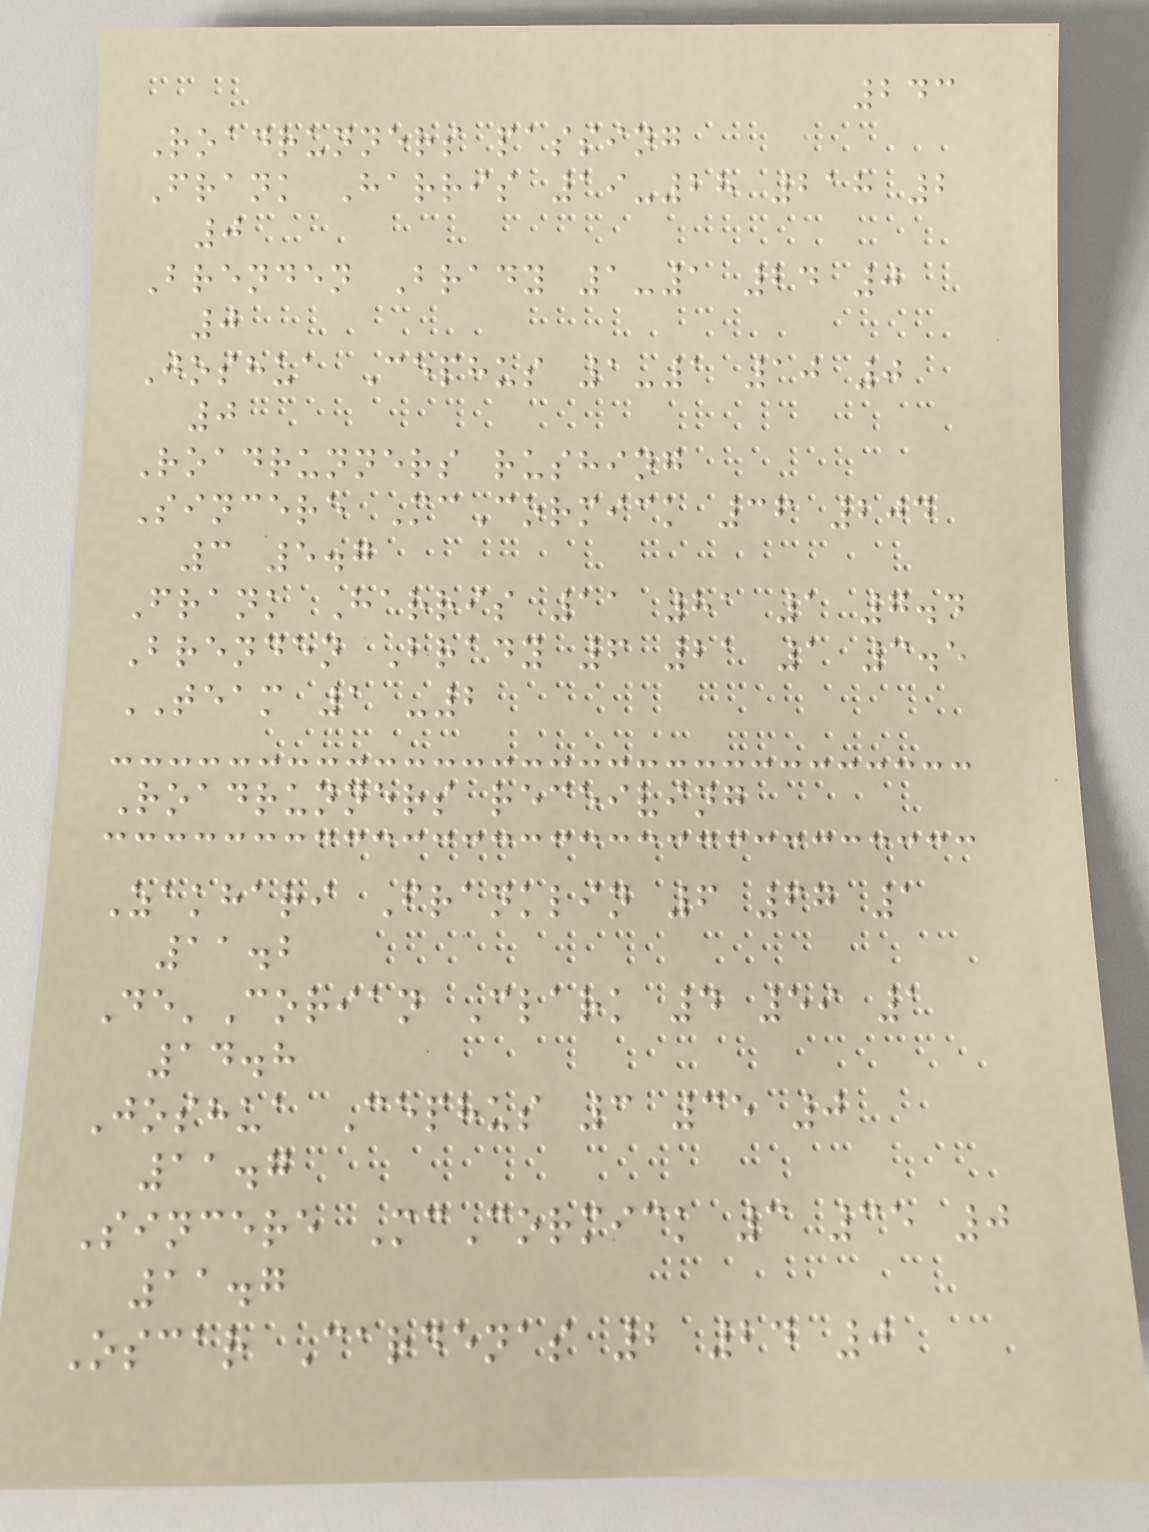243
Roadrunners passing
Frank Harris 19-28 218 2
0
Brenden Brady 1-1 24 0
0
Joshua Cephus 1-1 10 0
0
Roadrunners rushing
Sincere McCormick 36 204
3 5.7
Frank Harris 11 81 1 7.4
Brenden Brady 6 21 1 3.5
TEAM 1 -2
Roadrunners receiving
Zakhari Franklin 6 67 1
11.2
De'Corian Clark 4 59 1
14.8
Joshua Cephus 3 35 0
11.7
Sincere McCormick 3 35 0
11.7
Oscar Cardenas 2 24 0
